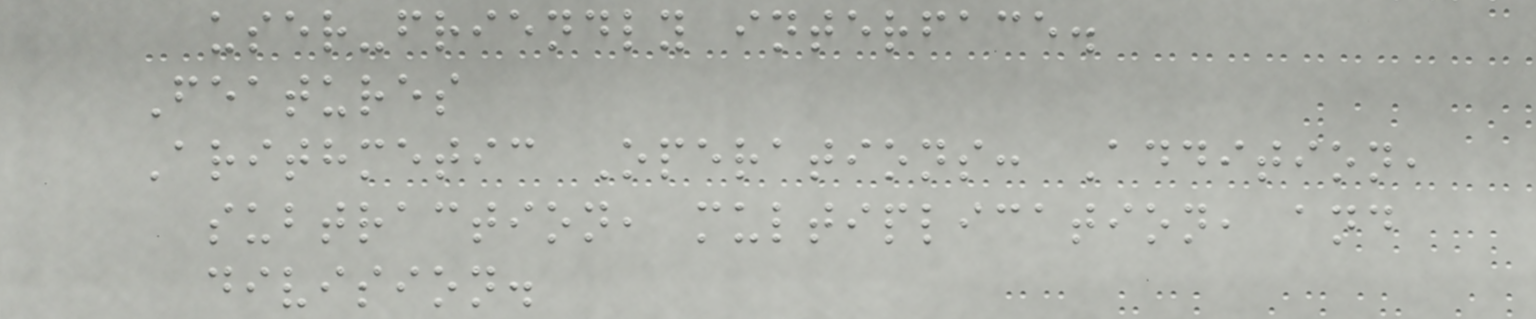user-friendly interface.
Features
Arithmetic Operations: Addition,
subtraction, multiplication, and
division.
